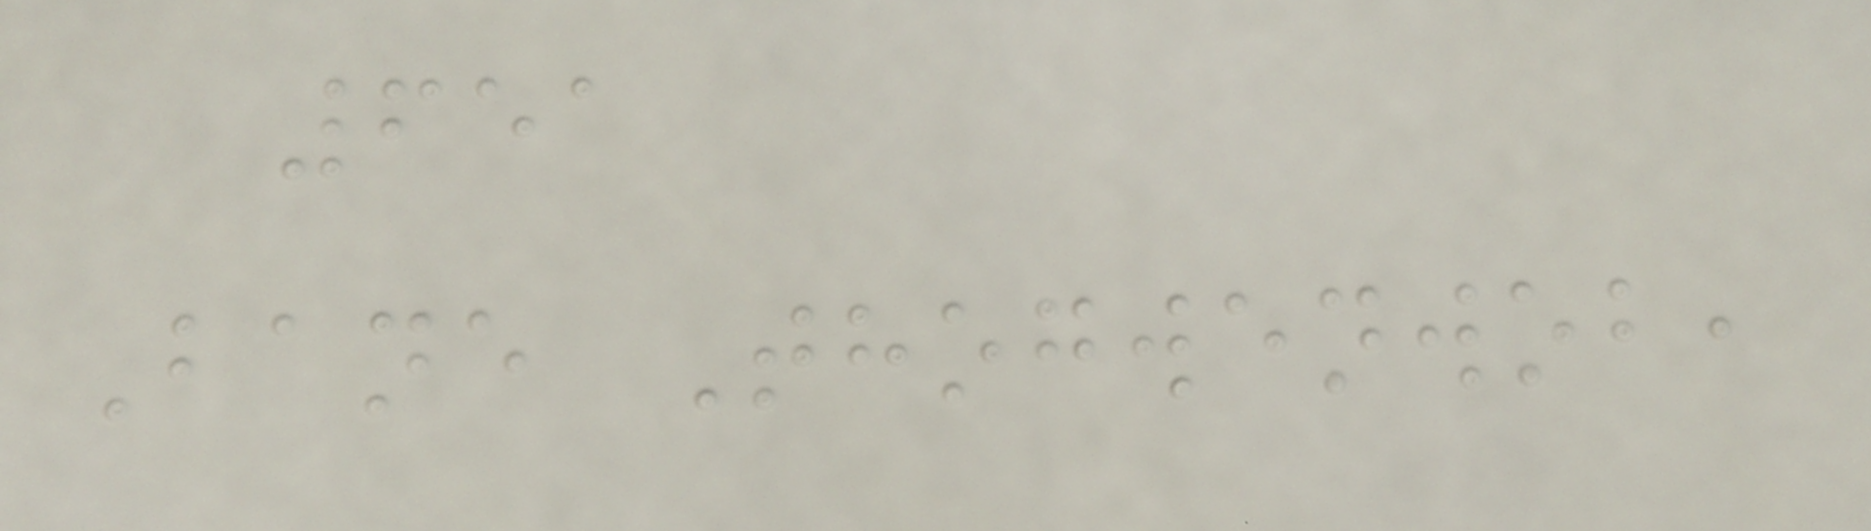651
Bane Thogwenwob,
